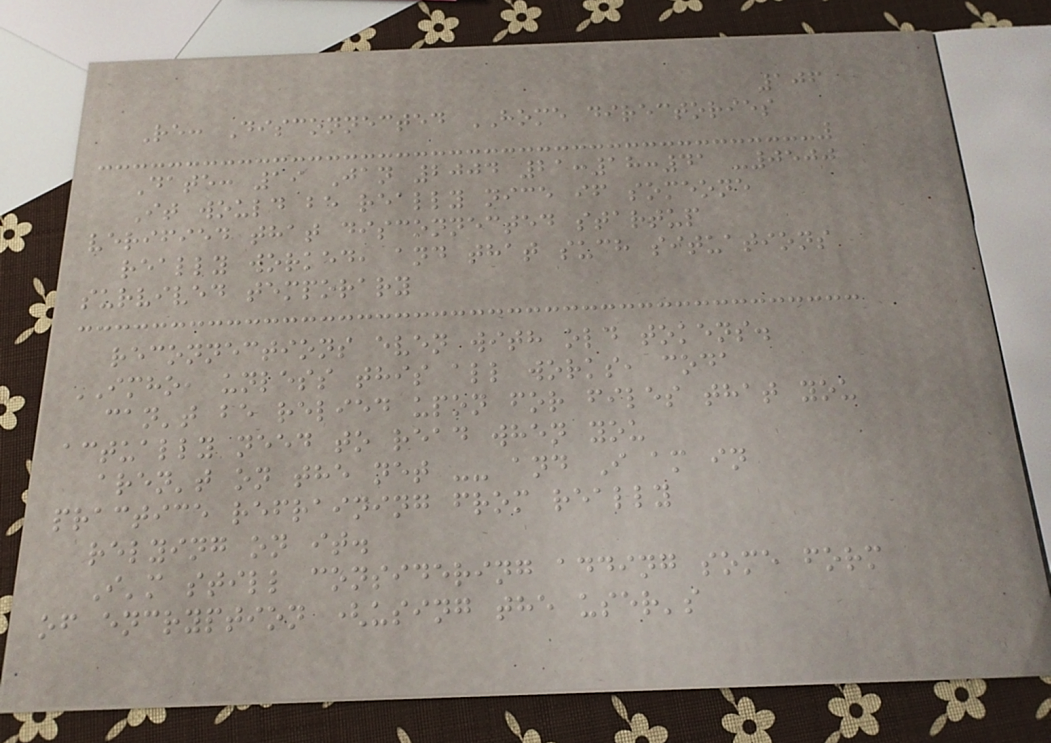106
Re: Disconnected HOME directories
Date: 19 Jan 2004 21:18:41 -0500
It would be really nice if someone
verified that disconnected startup
really worked, and that such situations
survived temporary
reconnections even with old tokens.
IMHO, unless this all works, coda
can't be relied upon for files that you
actually need to read when you
aren't on the net -- and I am in
practice refraining from really
relying on it.
I'm still considering adding some form
of encryption (using the user's
